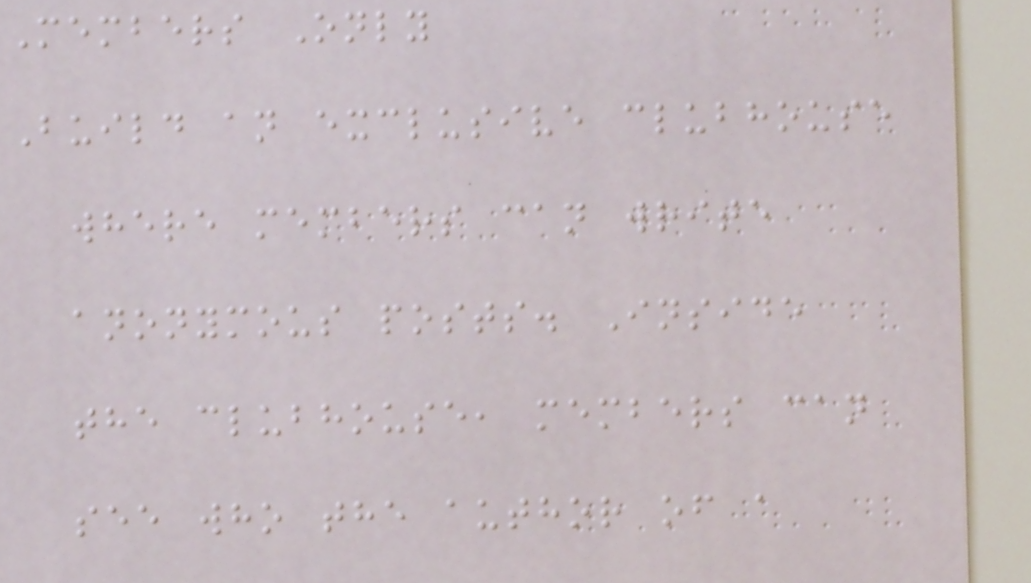Members Only
Build an exclusive clubhouse
where members can write
anonymous posts. Inside
the clubhouse, members can
see who the author of a
